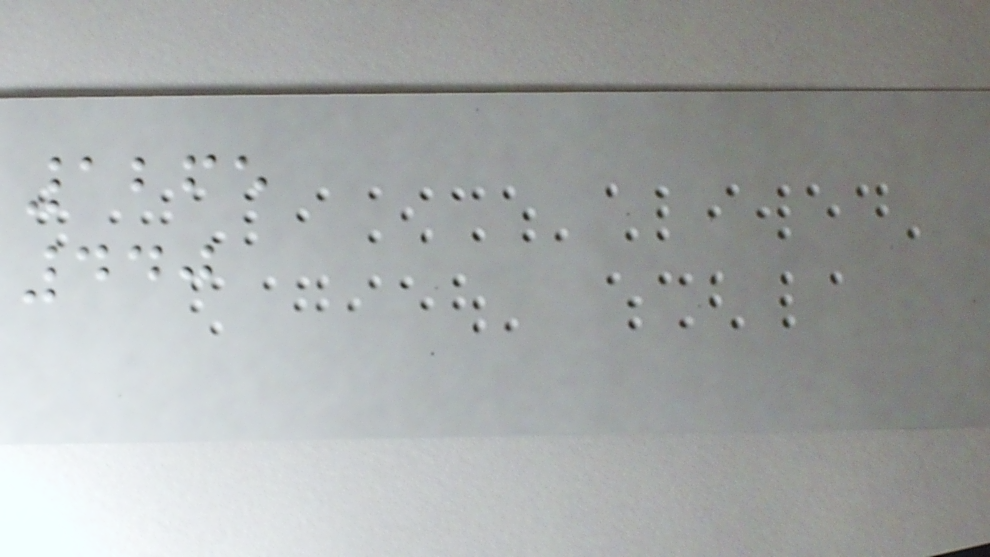1265
440
